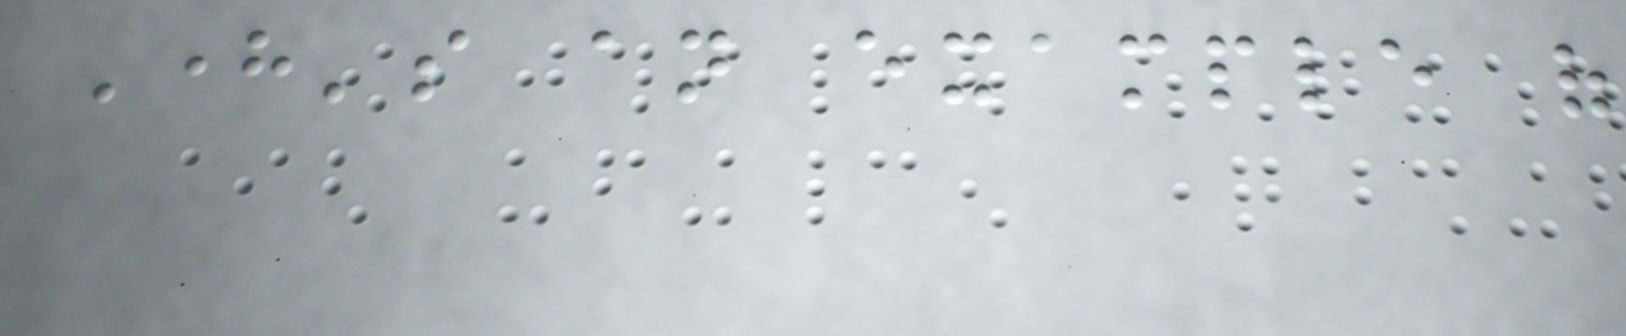Here's an example of
